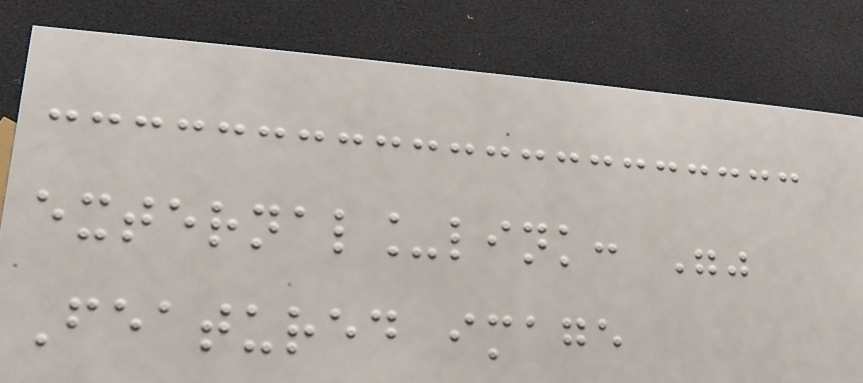external_link: ""
Featured image
